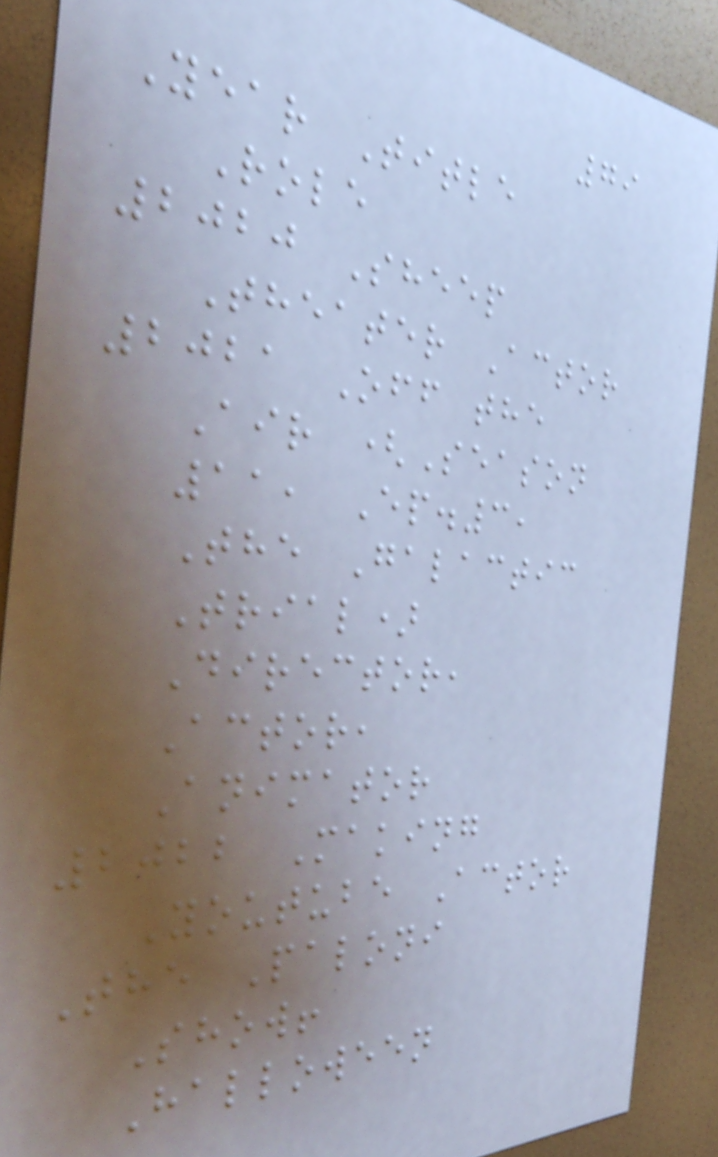79
Year Title
Role
2020 Sheep
Theater Actor
2021 Off the
Air (Season
11, Ep.3,
The Galactic
Trial)
Director,
Actor,
Animator
2022 Making
Youtube Actor
The Paloni
Show!
Halloween
